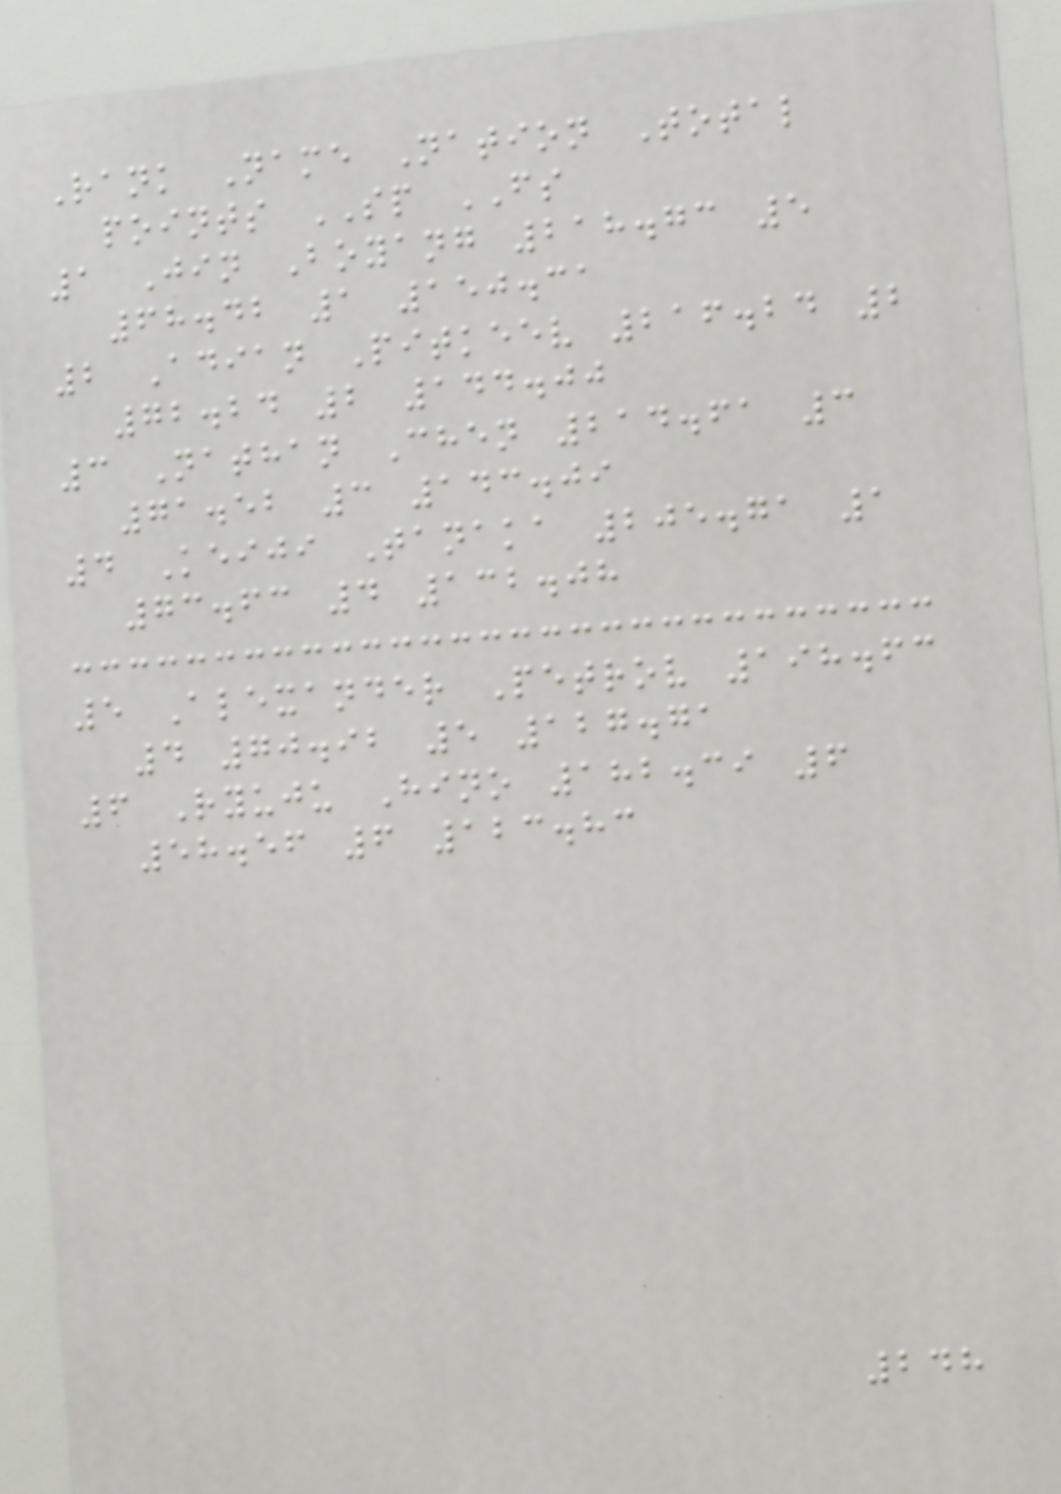Rank Name Nation Total
points SP FS
1 Jin Boyang 218.73 5
68.42 1 150.31
2 Adian Pitkeev 216.24 2
72.24 2 144.00
3 Nathan Chen 214.61 3
71.52 3 143.09
4 Keiji Tanaka 205.71 1
73.63 4 132.08
5 Alexander Petrov 198.63
4 70.92 5 127.71
6 Ryuju Hino 182.39 6
58.56 6 123.83
248
